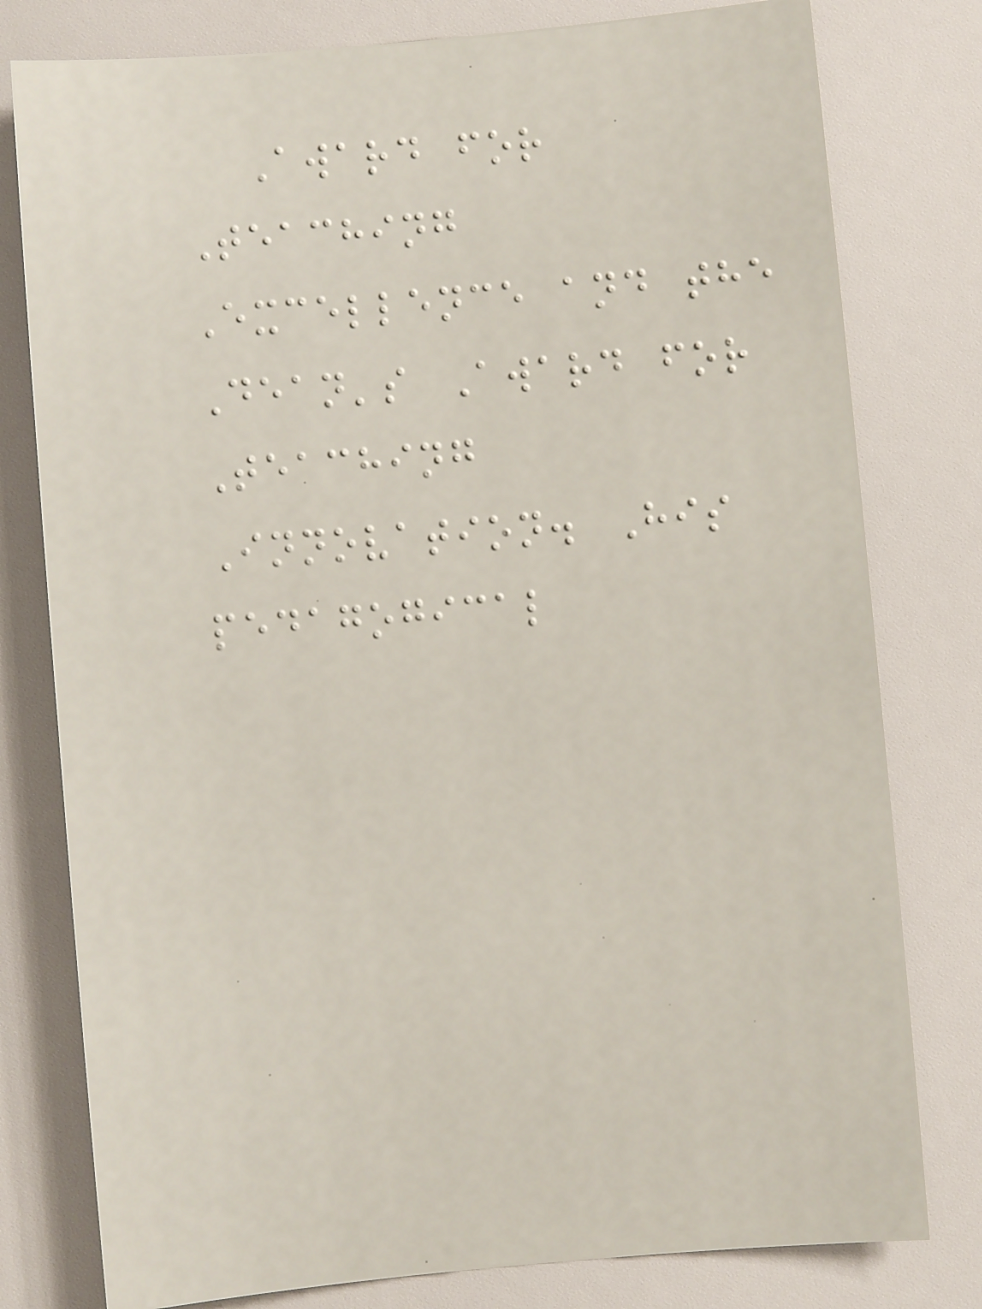Award for
Teaching
Excellence and the
Dean's Award for
Teaching
Innovation. His
pedagogical
